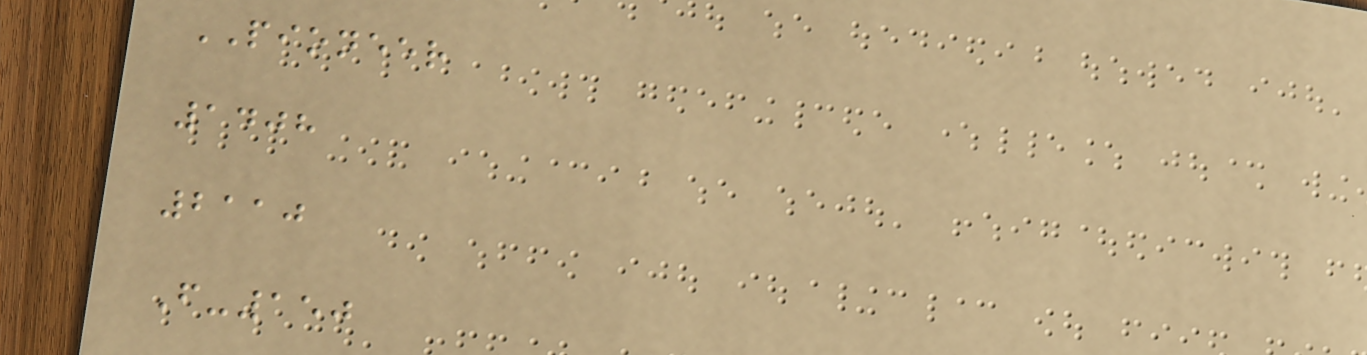PIONEER
1408
2110
F-150
